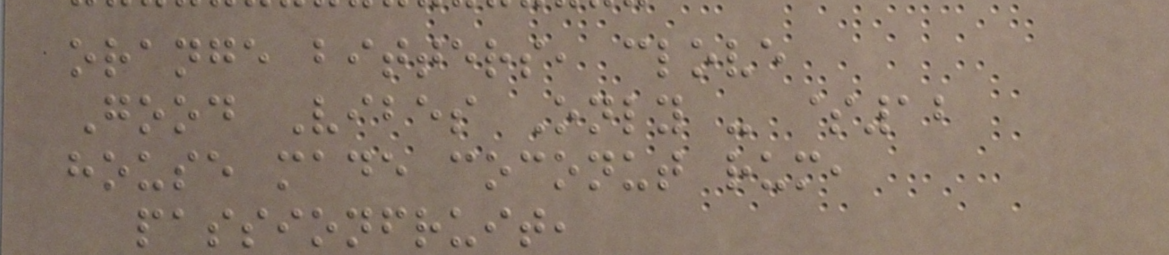orange bitters, clove
Good Vibes Only - $12
house made coconut rum,
passionfruit,
